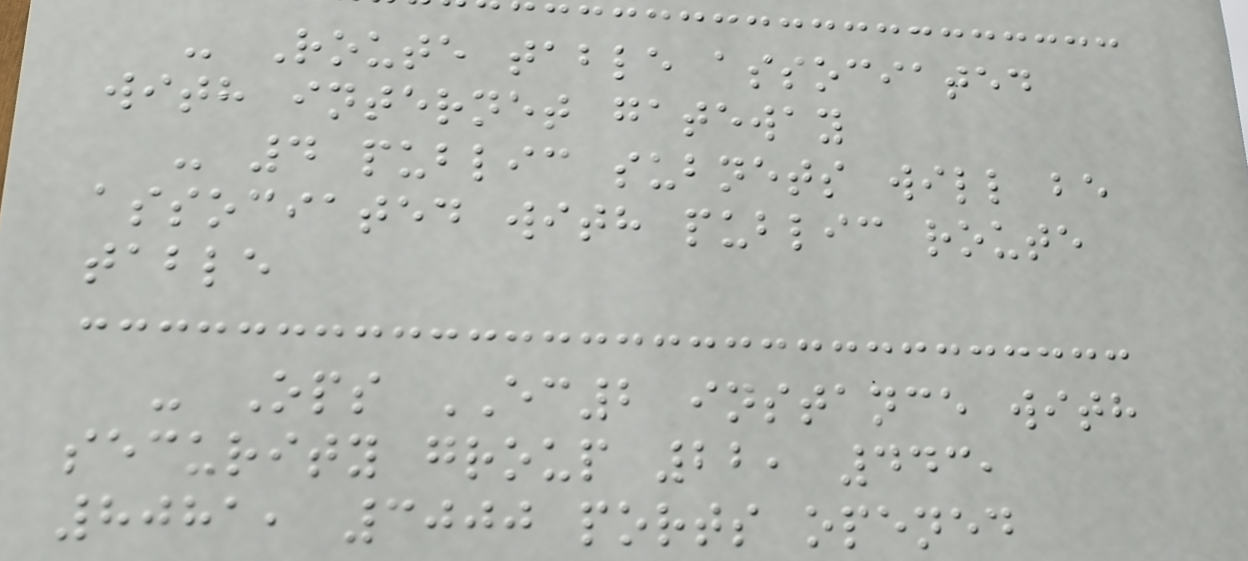- Route table associated
with internet gateway
- 4 public subnets will be
associated with public route
table
- Ops EC2 instance with
security group 22, 443,
8081, 3000 ports opened
